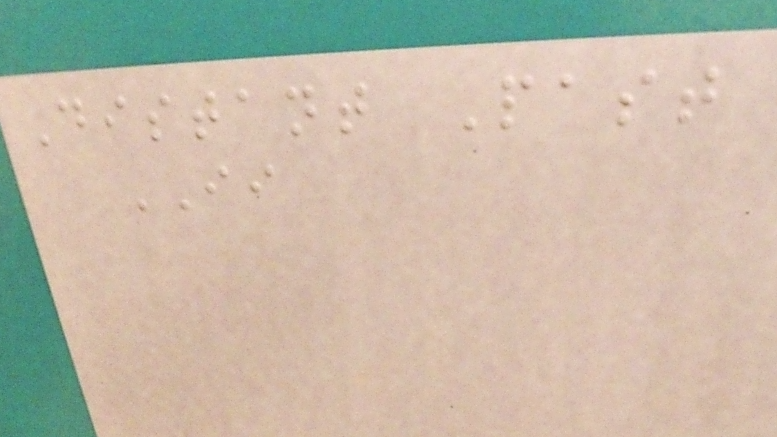Distant Past
II
